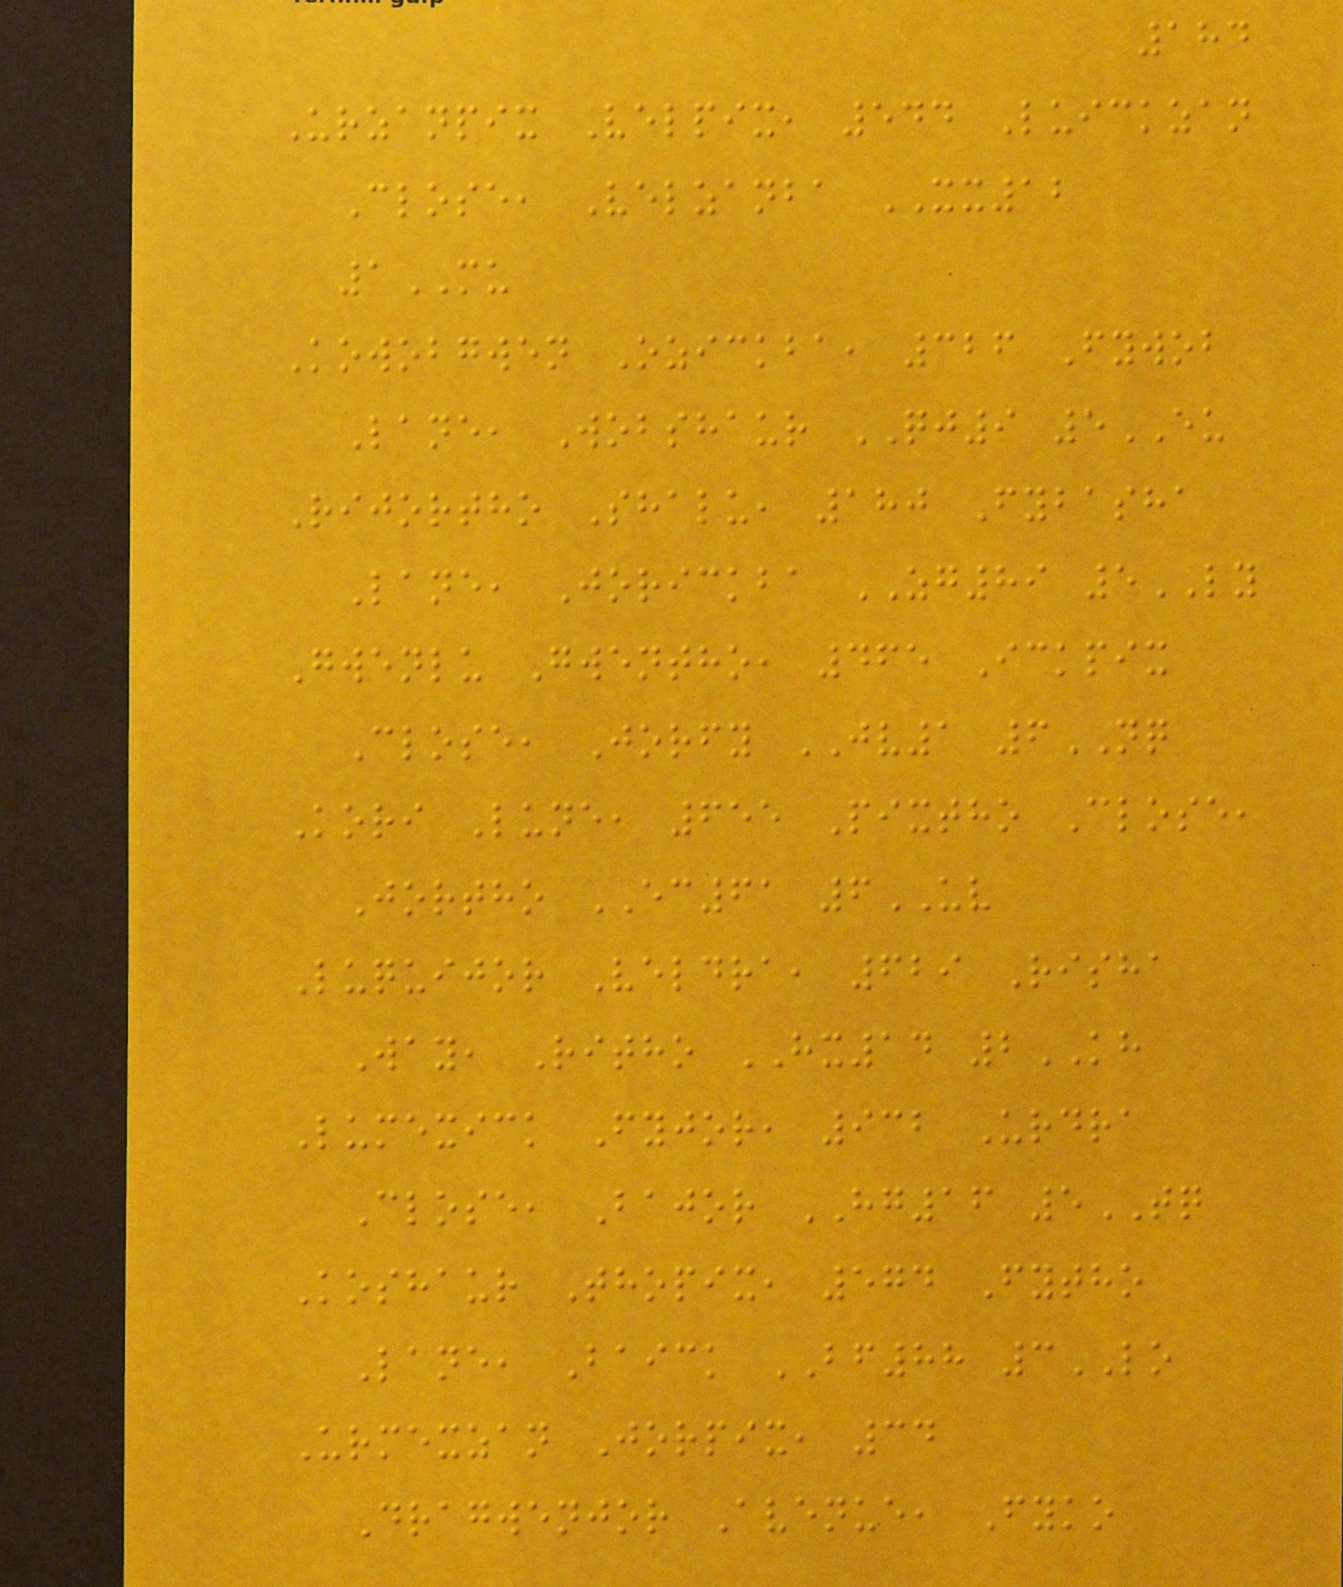184
Urzanpix Velpix, 544 Luickzan
Close, Velzanba XX12
1MU
Kowobgwen Ozickba, 326 Fywob
Lane, Wobshaur QJ9 5EU
Rijortho Shalu, 180 Fybasha
Lane, Jorickba ZG89 5LY
Gwenlu Gwentho, 465 Ickpix
Close, Jorfy JV1 6NQ
Kori Lune, 655 Pixtho Close,
Jortho EC61 6UV
Luquijor Veldra, 629 Risha
Way, Ritho HX14 2KH
Lumexick Fyjor, 932 Urdra
Close, Bajor HG16 5TQ
Koshaur Thopix, 574 Fytho
Lane, Baick BF88 3LO
Urmexzan Jorpix, 34
Dragwenjor Avenue, Fyko
